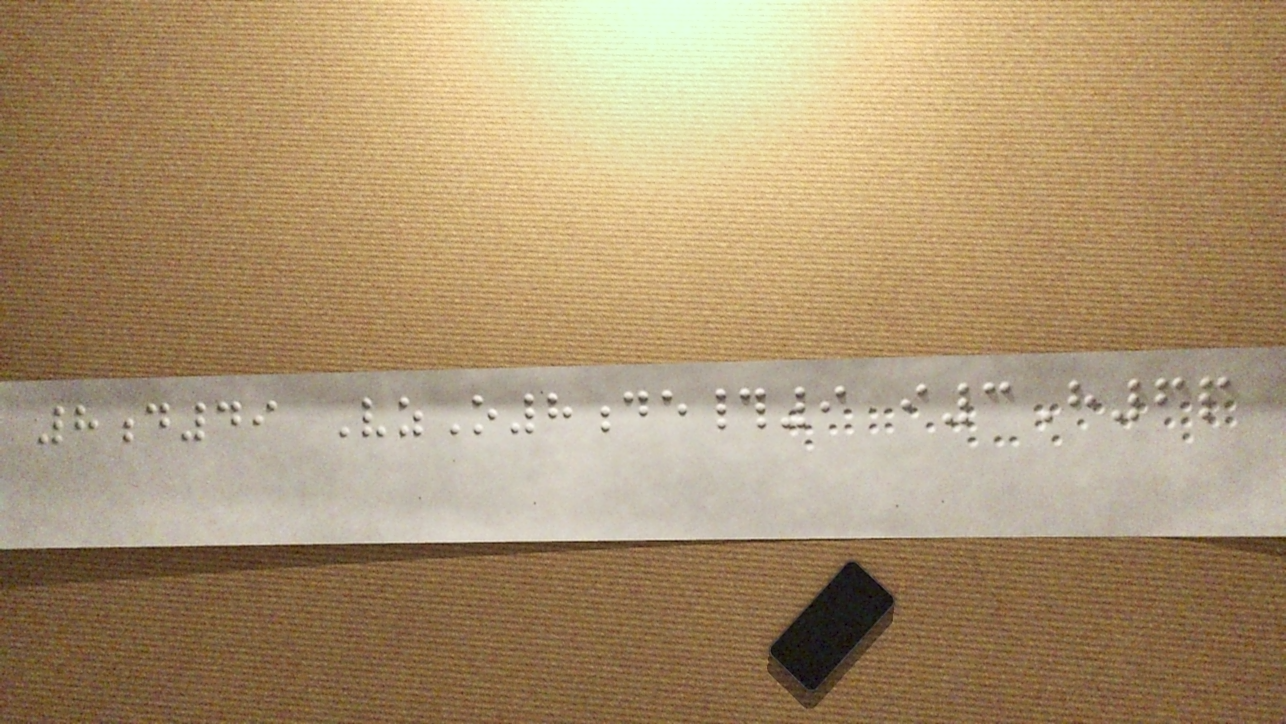8d49 VzO8de#9 i3H6p
